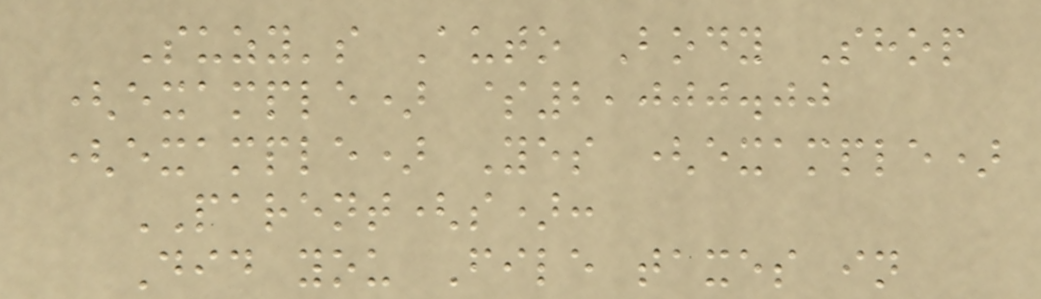Suzy's Auto Body Shop
(example) $2,000.00
(example) Yes (example)
PARENT(s):
Did you File taxes in
